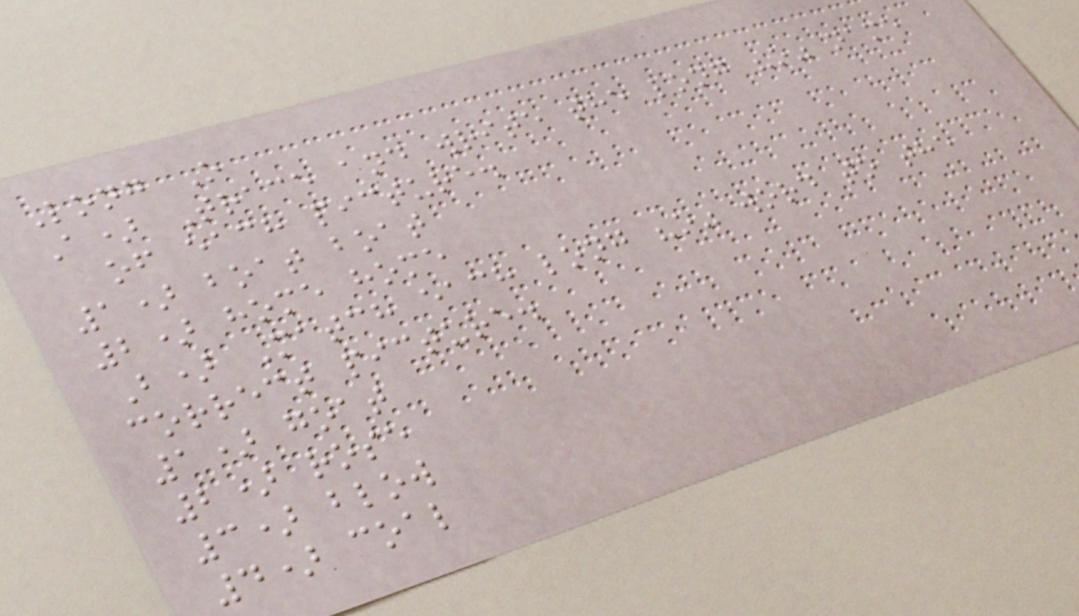Long O
A) Trace and write the long "o" name
of each picture.
1) boat boat
2) home home
B) Match each long "o" word to the
correct picture.
1) goat
2) rose
3) blow
4) coal
